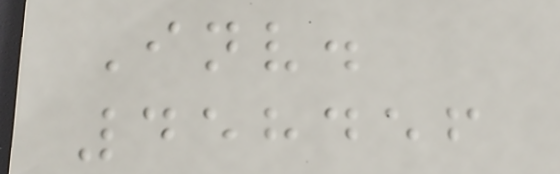Inv.
458456
